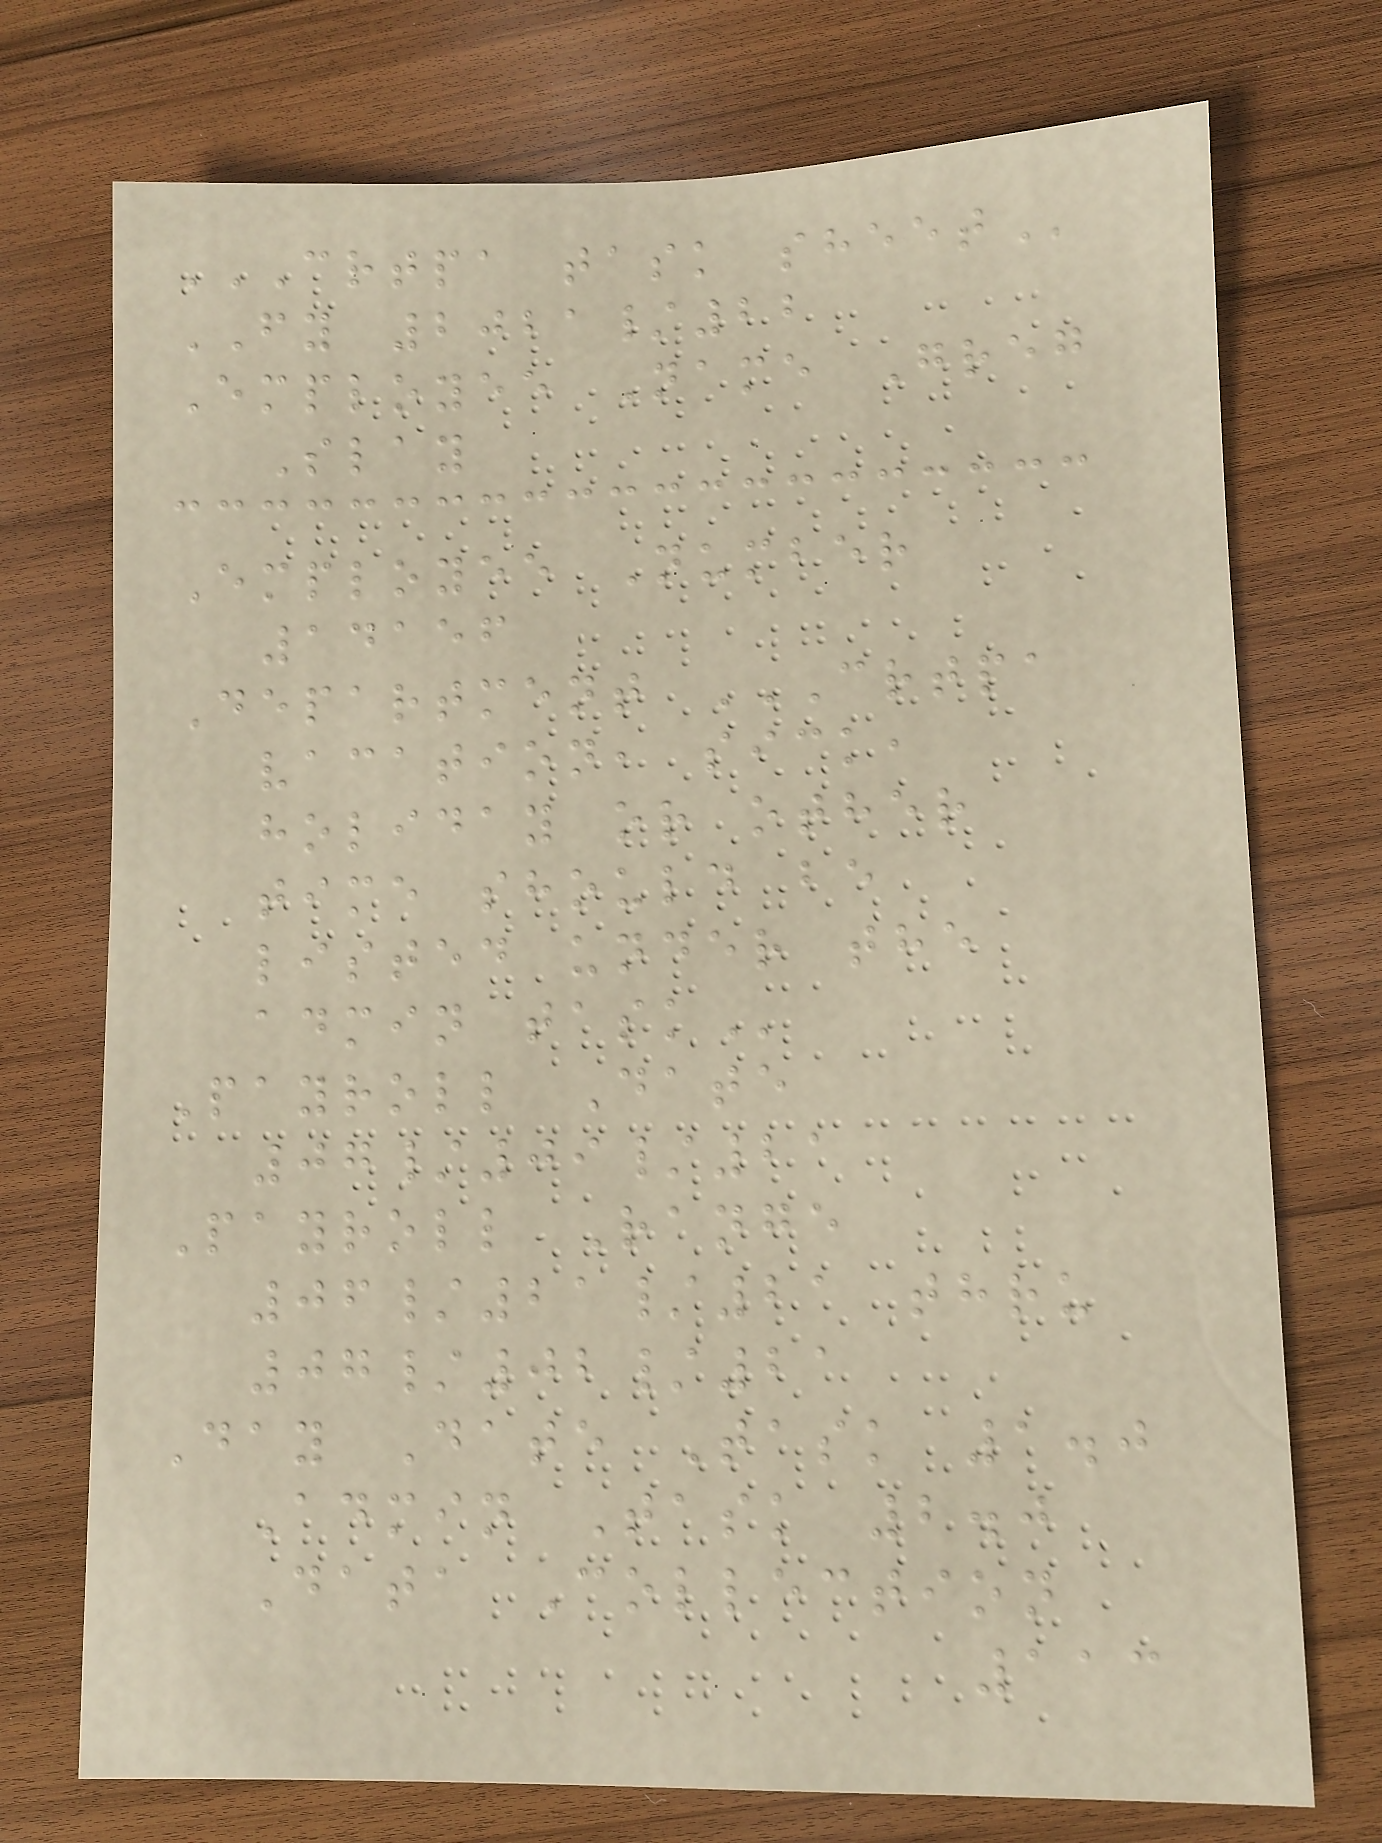CRTPA TASK SHEET
FY 2021/22
Employee Name Greg
Slay
Employee Number
14156
Department CRTPA
VACATION, SICK,
HOLIDAY OR OTHER
TIME SHOULD BE
LISTED UNDER THE
ADMIN TASK
Payroll Date
07/09/21
Payroll Range
06/21/21 thru
07/02/21
Day Date Task 1.0
Admin Task 2.0
Data Collection
113
